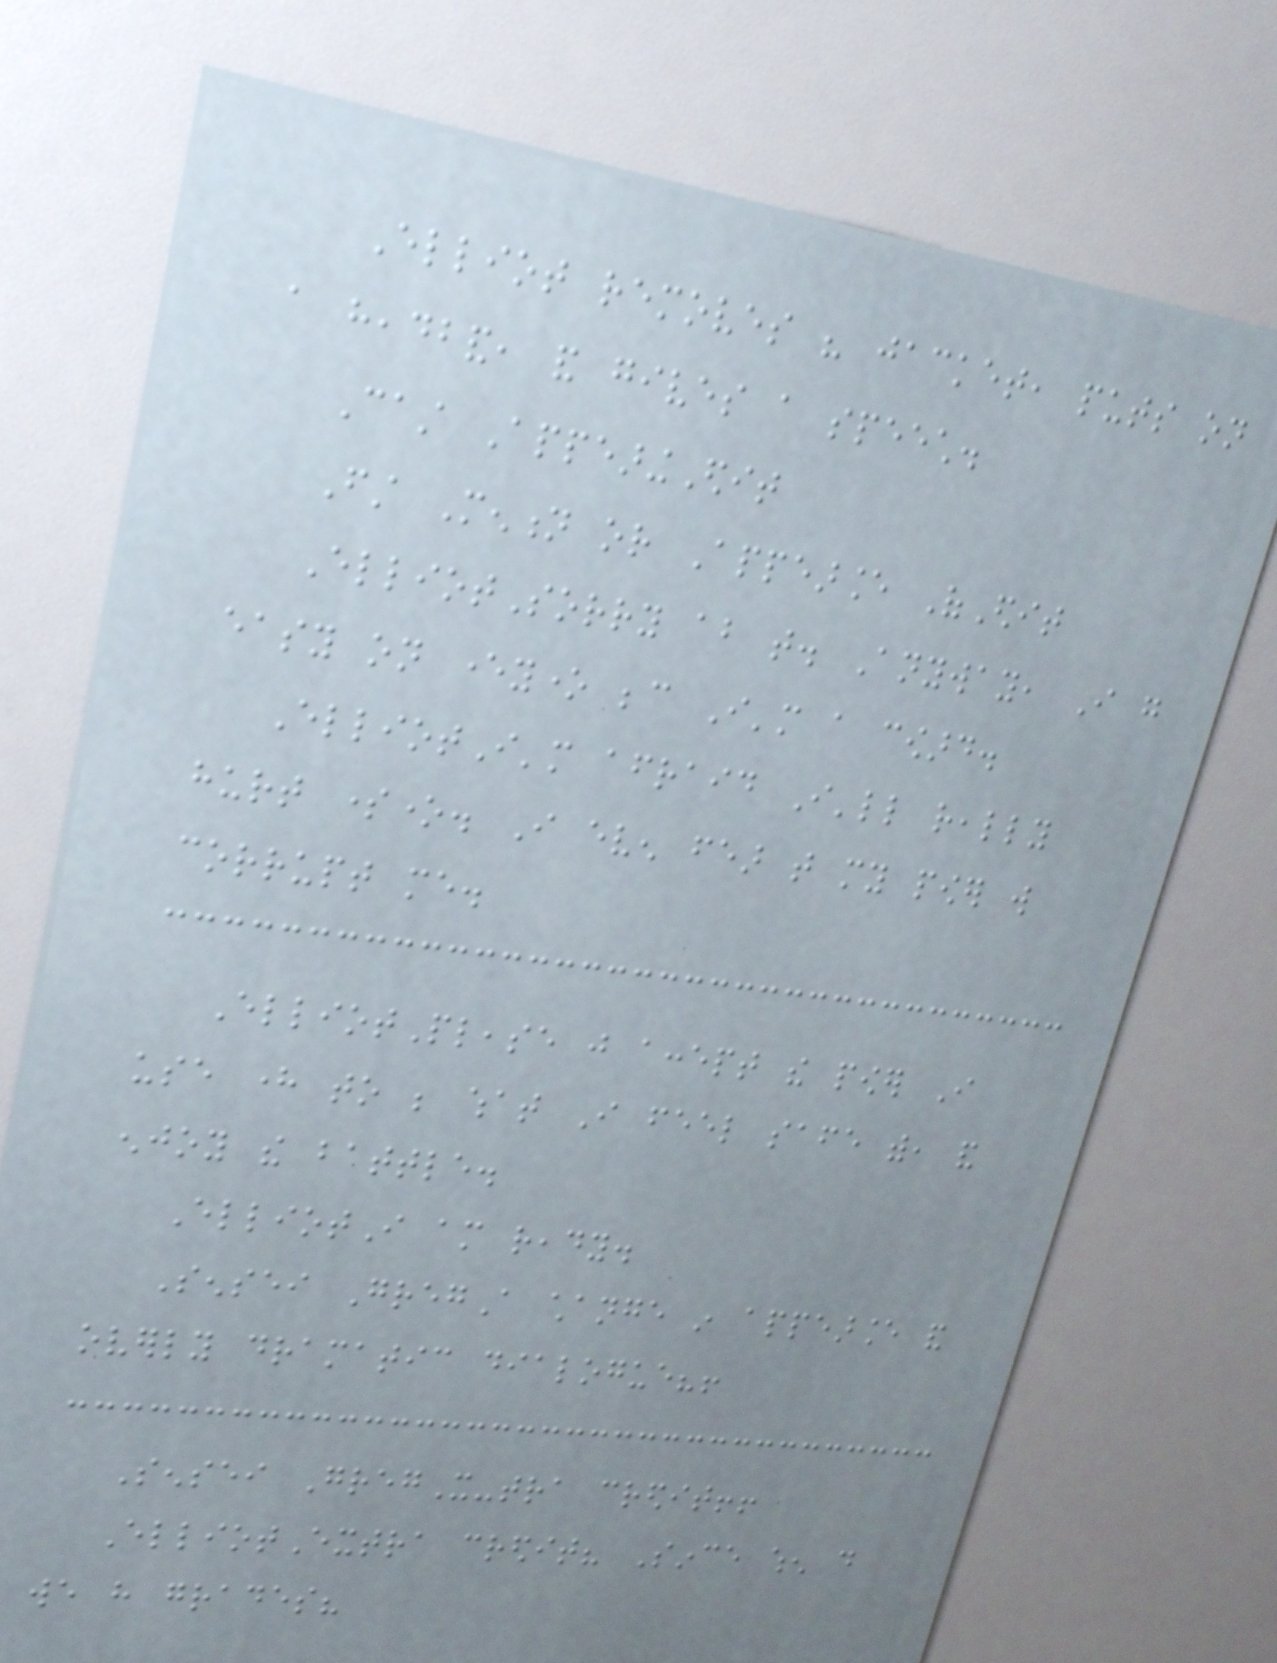Elliot removes his jacket, puts on
a headband, and gives a speech.
Cast AppearingEdit
First Mention or Appearance OfEdit
ElliotSorry about that. Anyway, I go
easy on everyone because I'm a coward.
ElliotI'm afraid I'll really
hurt someone. I even fear that my power will
corrupt me.
ElliotPlease just accept the power I
use here to be what I feel safe with, and
enjoy the battle.
ElliotI am ready.
Sensei GregA change in appearance and
overly dramatic dialogue?!
Sensei GregX-tra credit!!
ElliotExtra credit? Since when do
we have grades?
